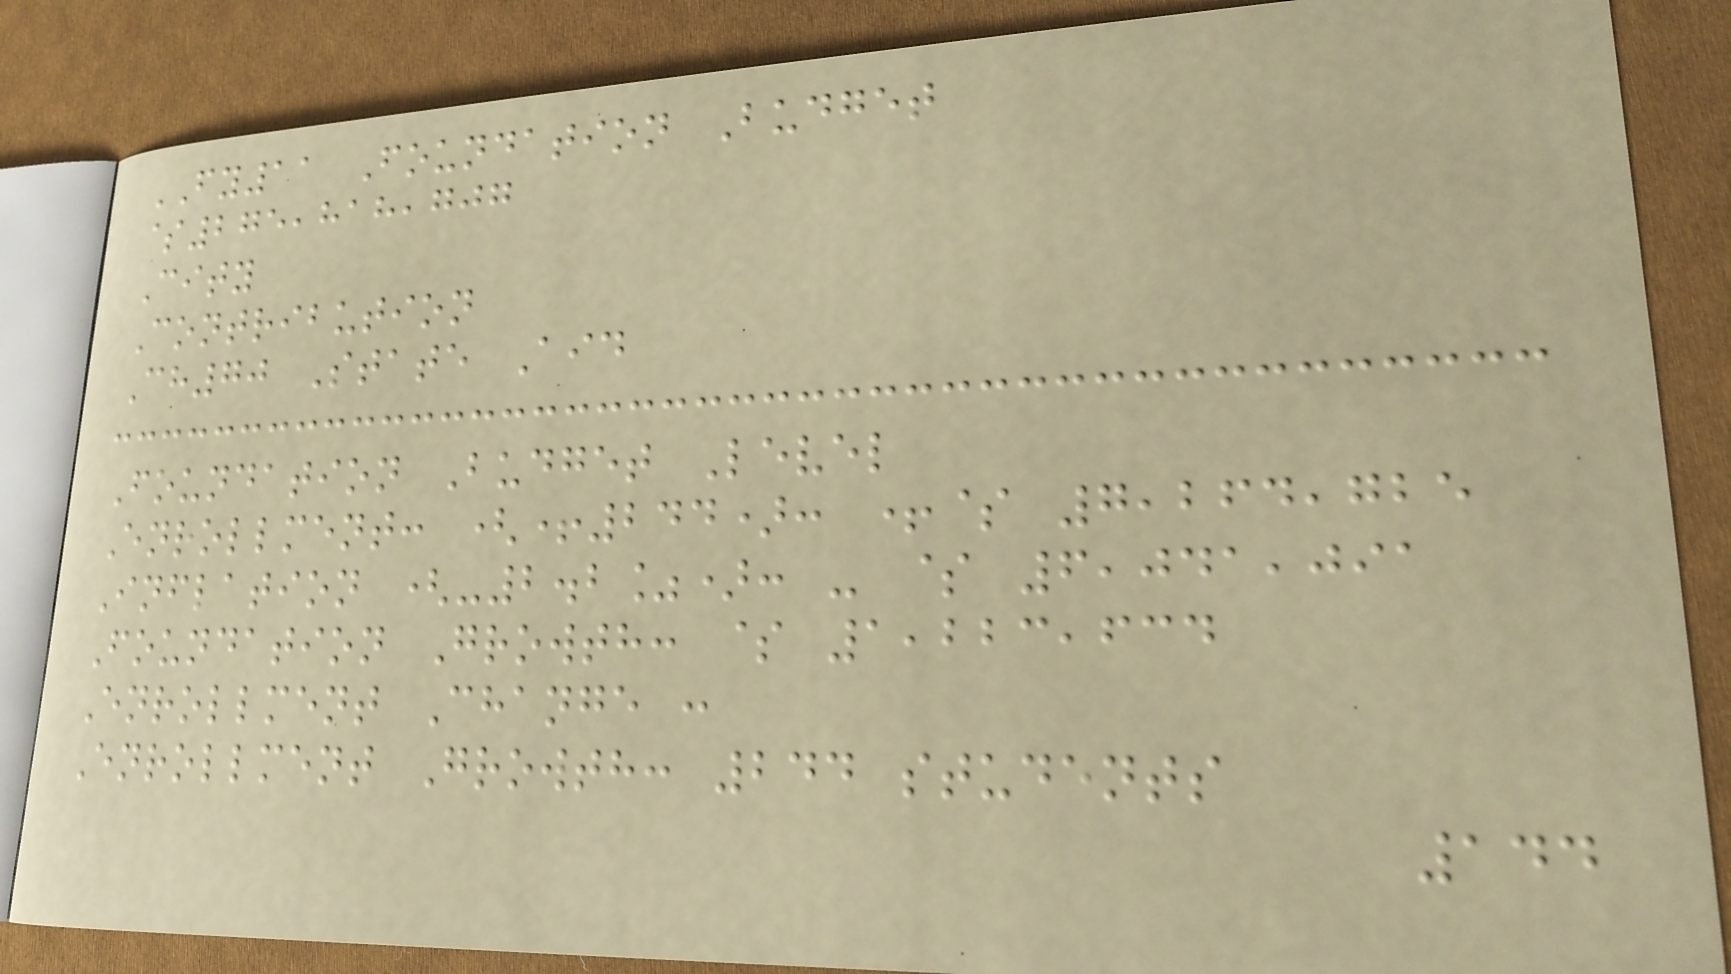FY11 Foundation Budget
$275,818,707
City
Contribution
Ch70 State Aid
Foundation Budget Level
Enrollment: (+244): +$ 7,264,725
Inflation (-2.2%): - $ 6,041,091
Foundation Growth: $ 1,223,634
Enrollment Change :
Enrollment Growth: 244 students
144
